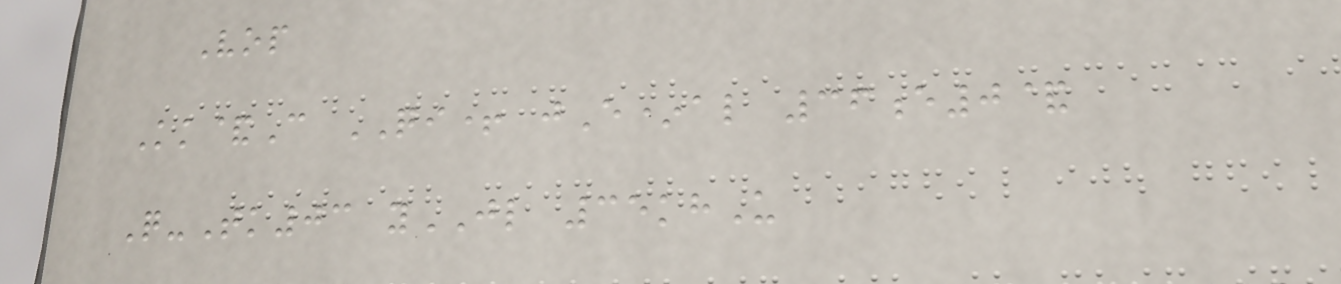Vop
Kk&C QI+ jE*al 36e0&
Q-Tk03 yJL 35khU
